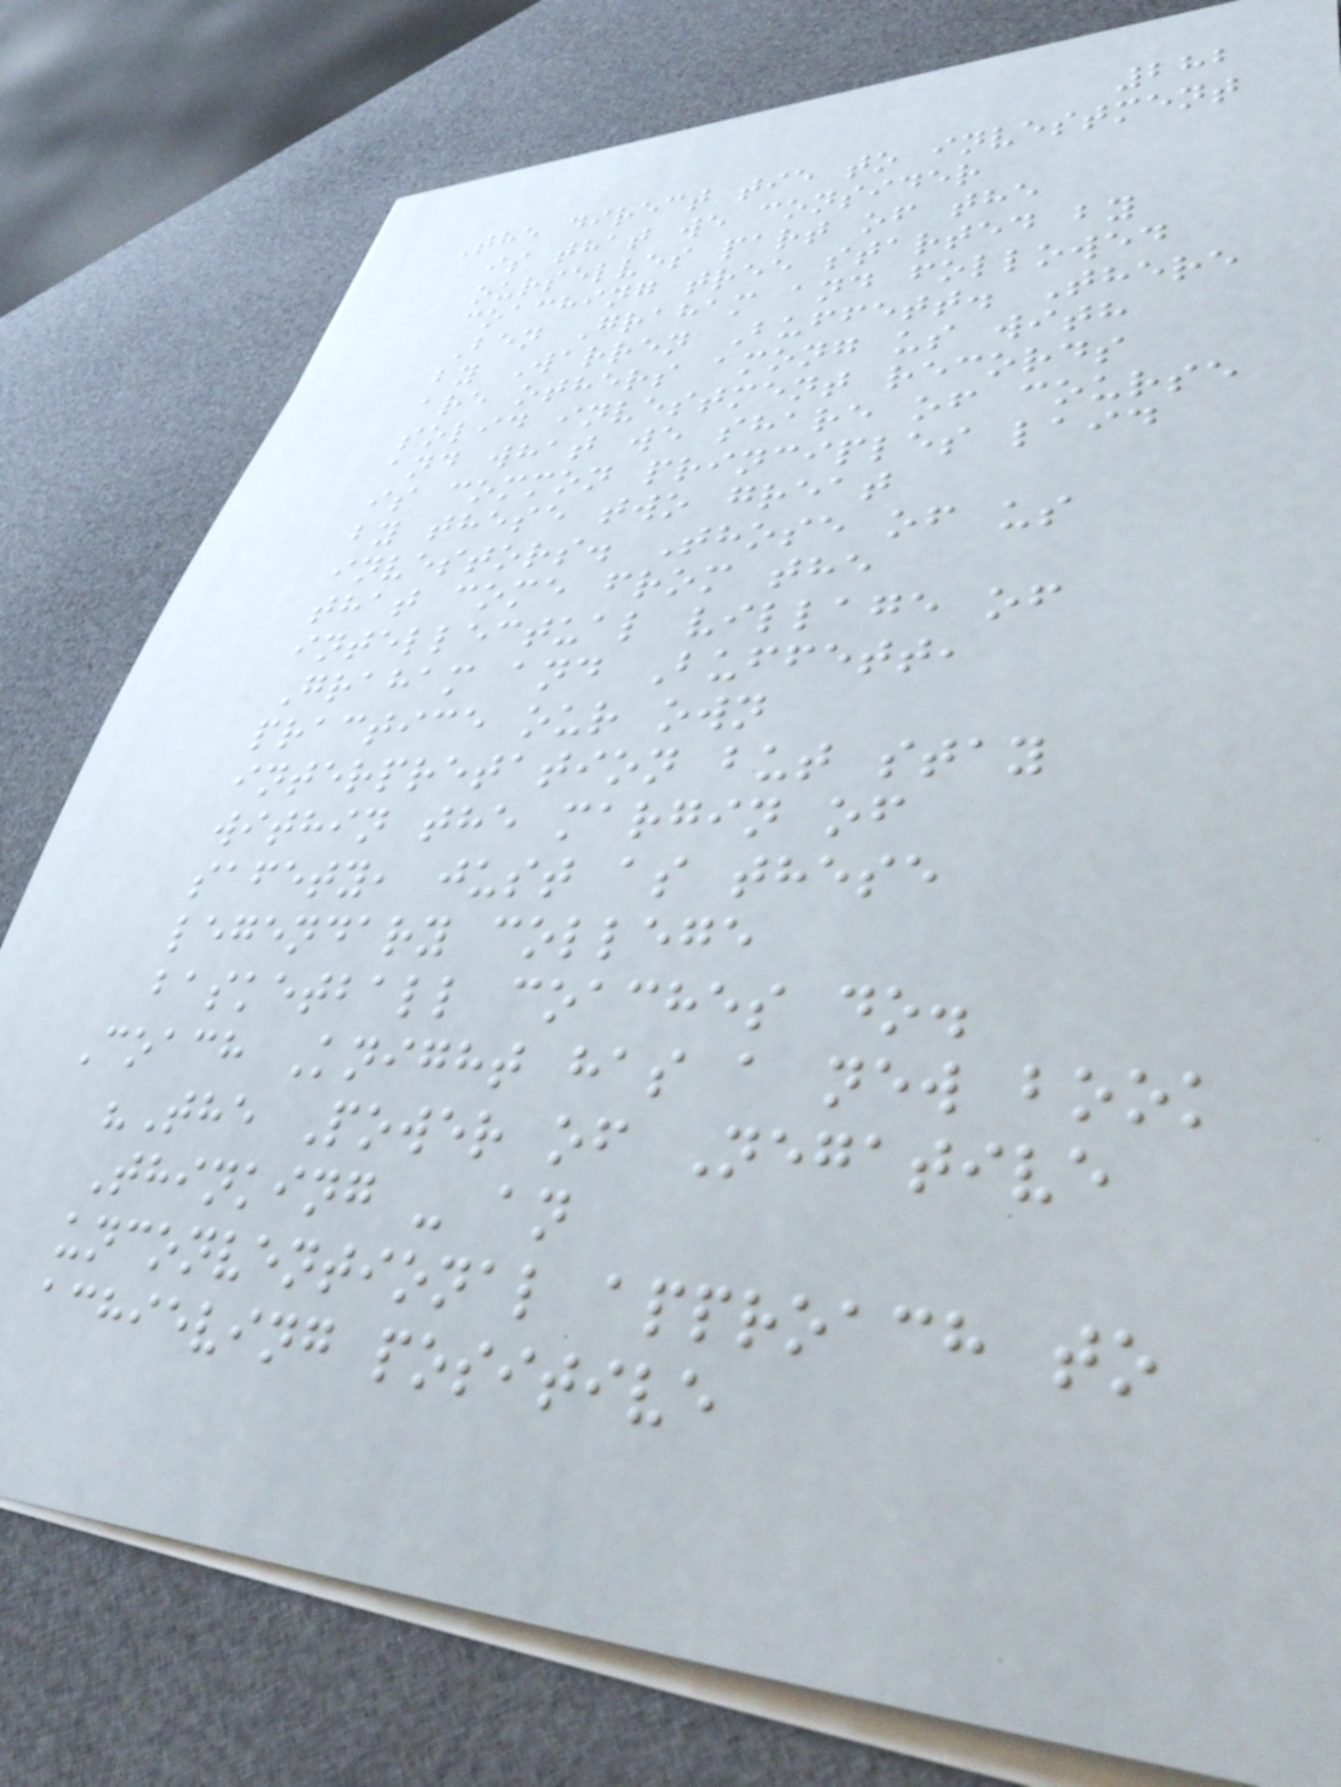282
The direct tie to investment
is that we consider
ourselves part of the
coaching tree started by
Ben Graham and followed
by Warren Buffett. There
are others among us with
solid investment records
and what we share of course
is common principles laid
by these two great
investors. Those of us
that come from the
intellectual village of
Graham and Buffett,
practice our own
interpretation but stay
within the margin of
safety, just as these
legendary college
basketball coaches do.
Coach Knight has a new book
"The Power of Negative
Thinking - an
unconventional approach to
achieving positive
